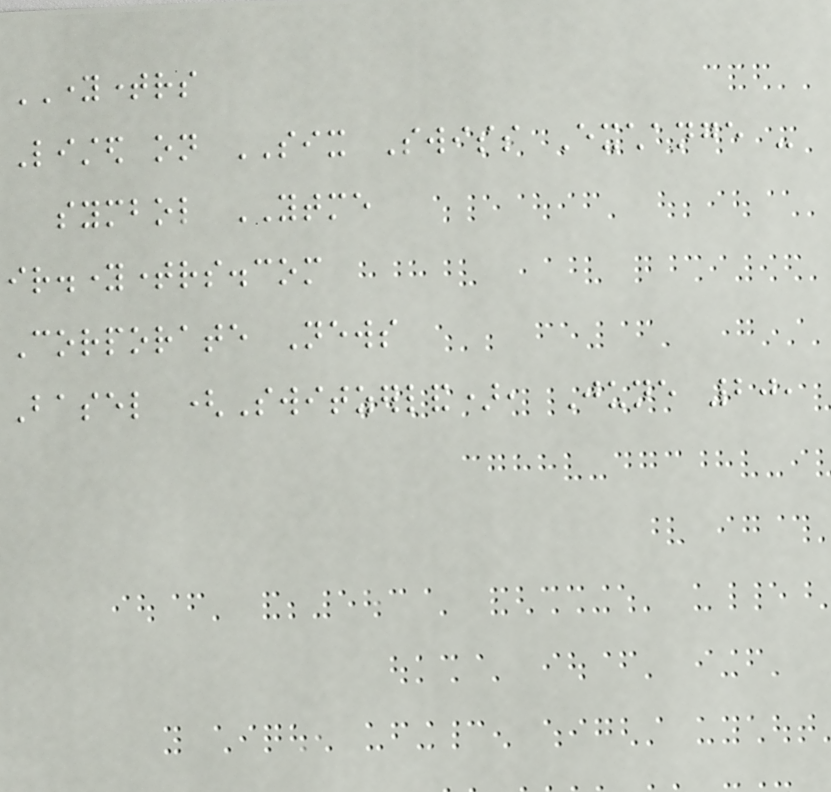YOUNGTIMERS
Listed on SIX Swiss Exchange -
symbol YTME
ir.youngtimers.com
Corporate News
Basel (Switzerland), June 20,
